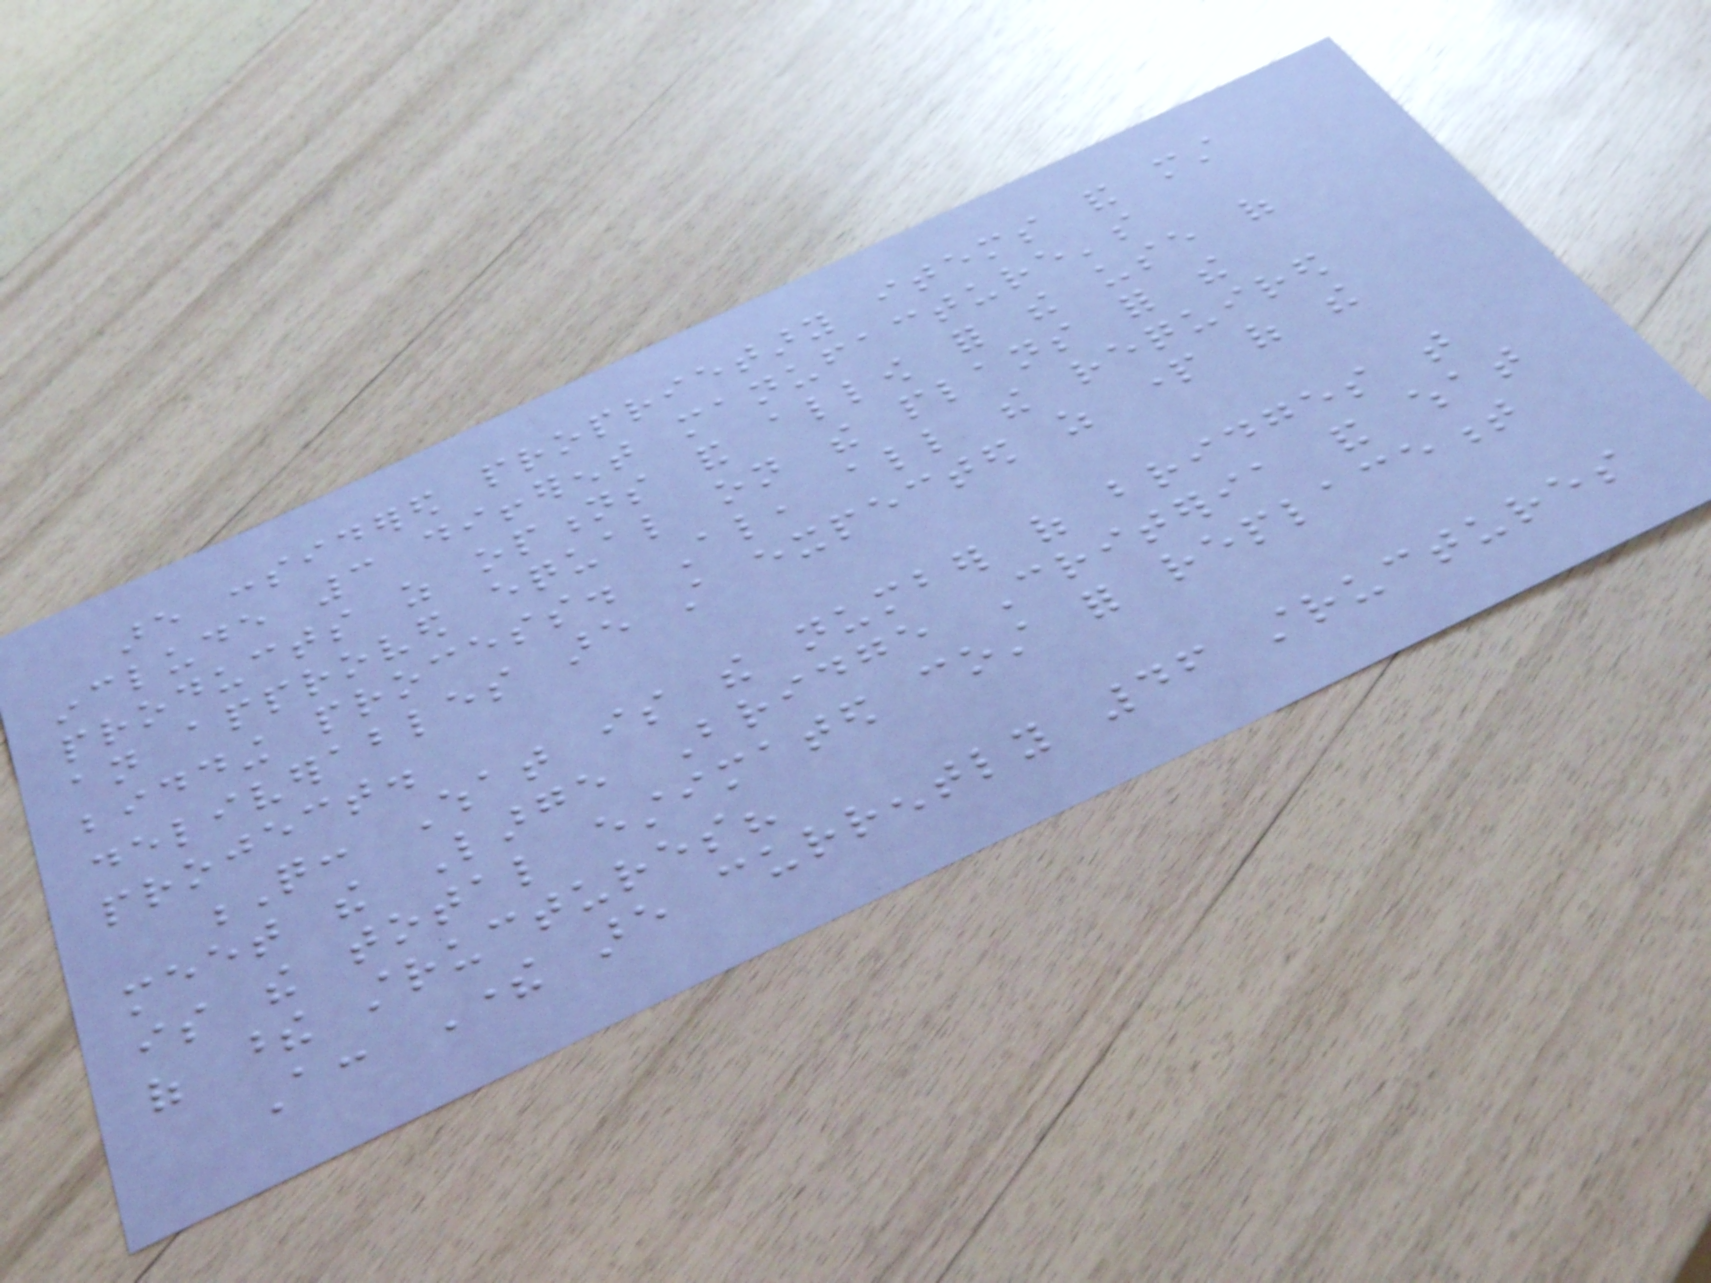are considered proprietary items and must
include 3 different manufacture's
products as options and allow for the use of
an approved equal on the plans for the
bidding process. Also, all the required
deliverables are still expected as part of the
project.
Q: What is the number of bridges that
meet the Large Bridge Criteria and what
is the total estimated cost for replacement
of these structures?
A: There are currently 46 structures
